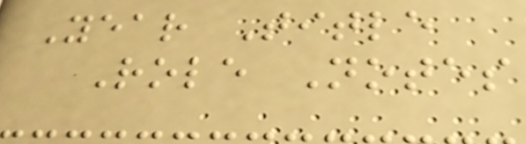Year Title
Role Notes
